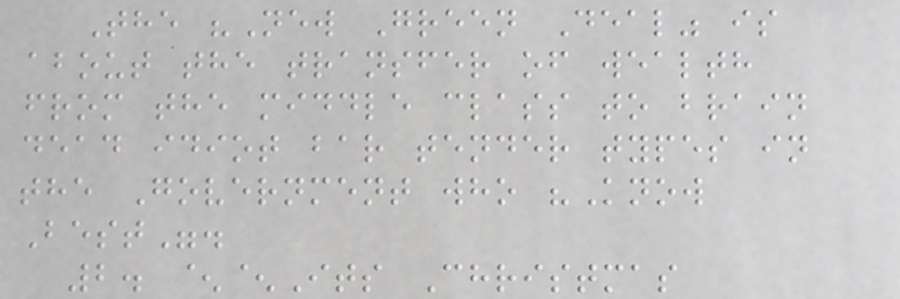The "New Green Deal" is
about the transfer of wealth
from the middle class to brain
dead idiot bar tender types in
the Government who "Know
Best".
2. ^^Its Christmas
